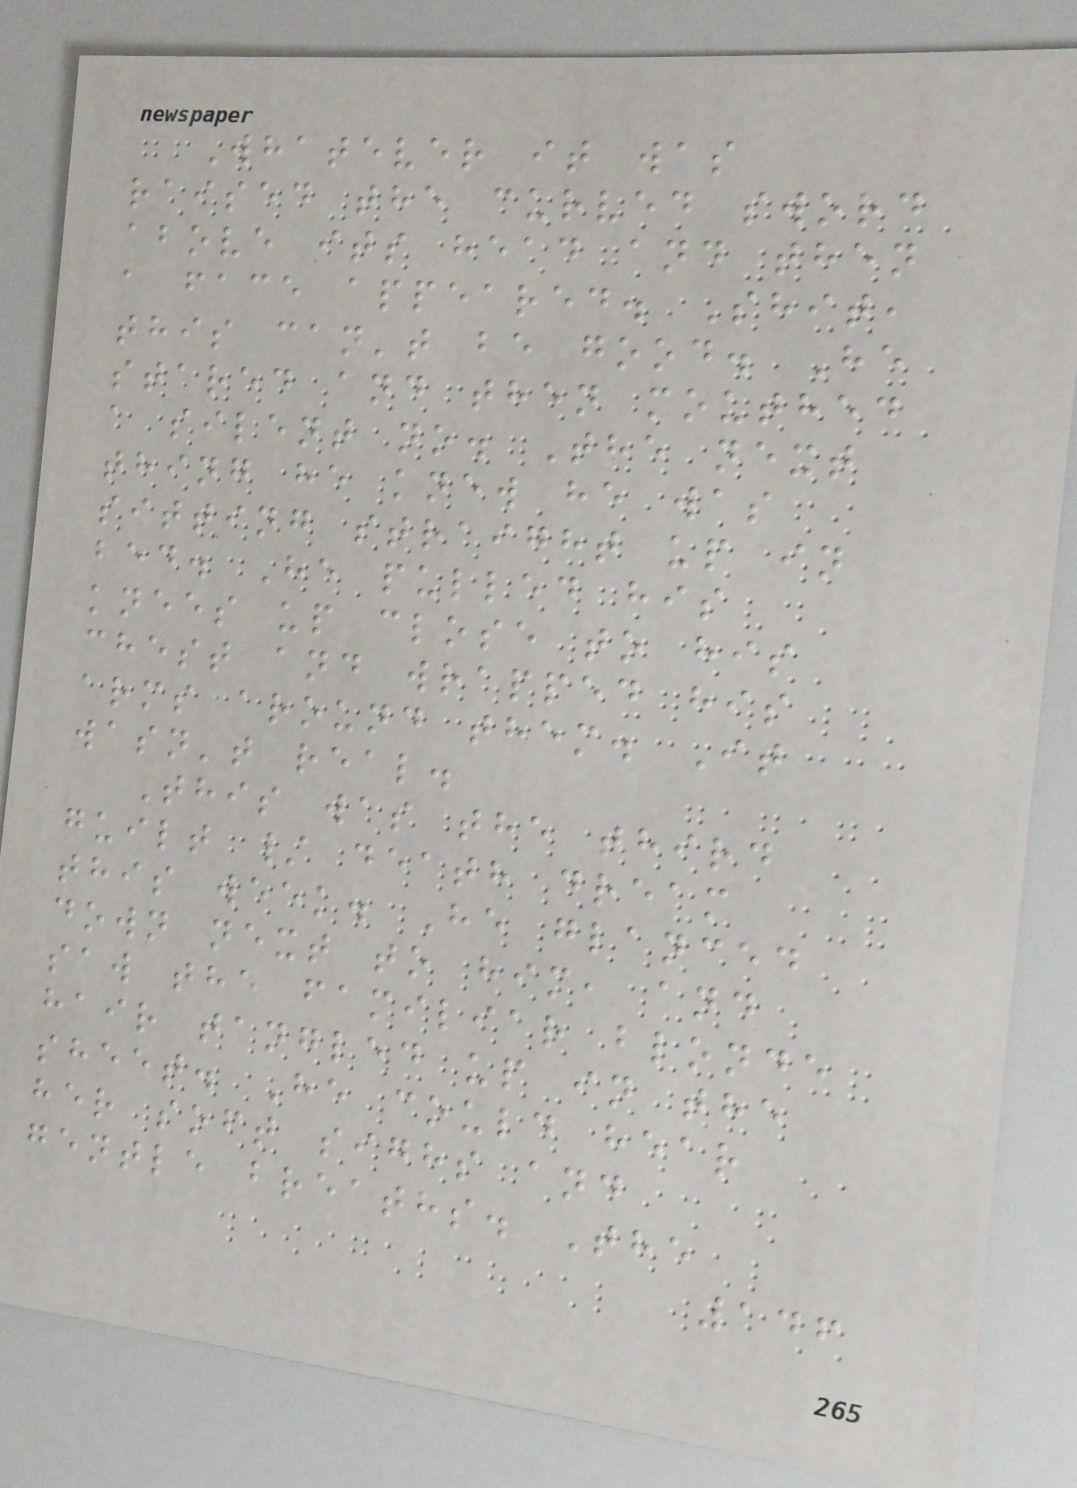Whatever it was
raised the curved sword
above its head and then
a face appeared. Shit,
this can't be good. He
stared and then mouthed
a silent no. The next
thing he knew he was
sitting straight up in
bed. He pulled his
knees up close to his
chest and wrapped his
arms around them. It
wasn't real.
This was the third
guilt / death dream
this week. He glanced
down next to him, and
saw the familiar blonde
hair tangled up in the
sheet. He could hear
her soft sighs and
gentle breaths. The
146
